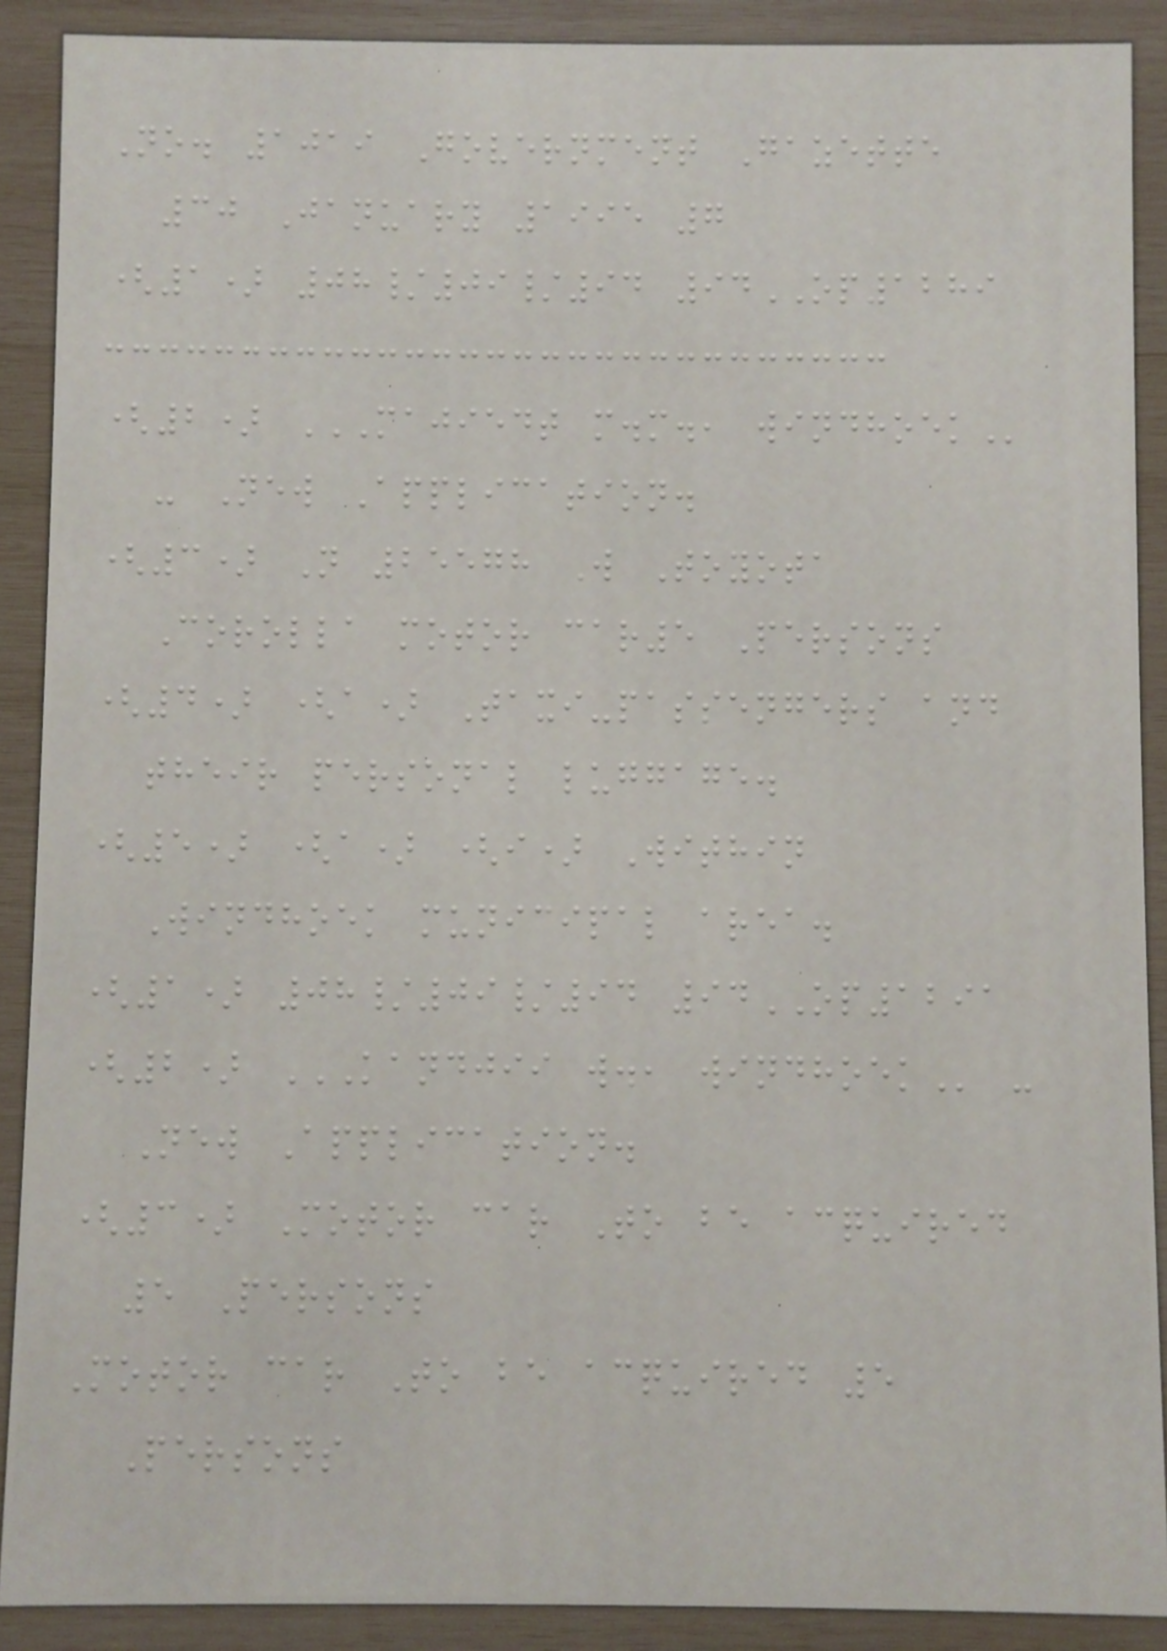No. 1019 Government Gazette
30 January 1995 7
(1) 08/09/94 94OP1289
(2) MAJIEDT M.M., WINDHOEK
- New Application.
(3) N 25578 W Toyota
Corolla motor car5 Persons
(4) (a) Taxi-passengers and
their personal luggage.
(5) (a) (i) Within
Windhoek municipal area.
(1) 08/09/94 94OP1291
(2) KANDJII W., WINDHOEK -
New Application.
(3) Motor car To be acquired
5 Persons
Motor car To be acquired 5
Persons
